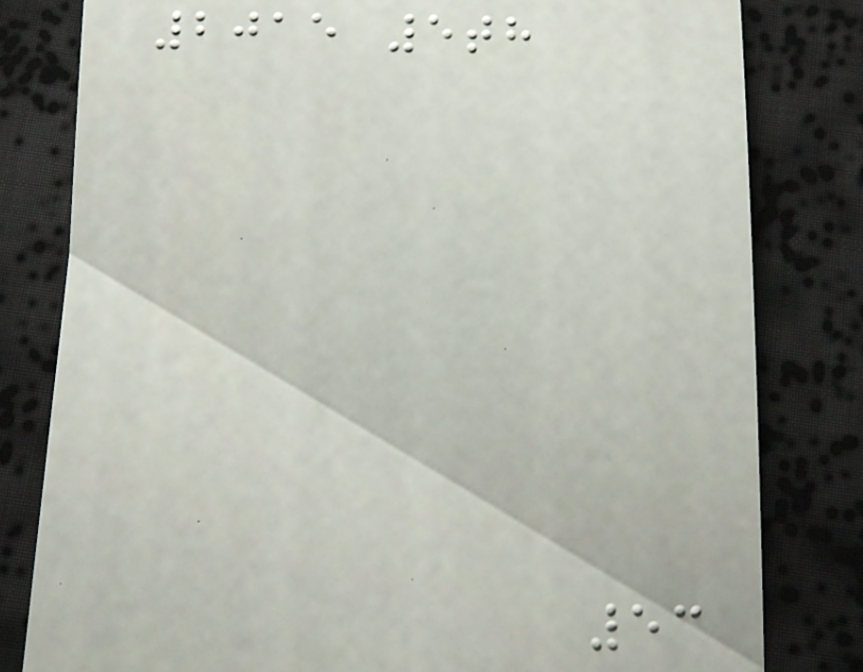2015 5th
53
